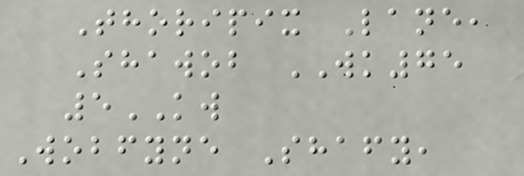Thoripix Lane,
Shawob WK75
5KW
Wobfyne Shafy,
